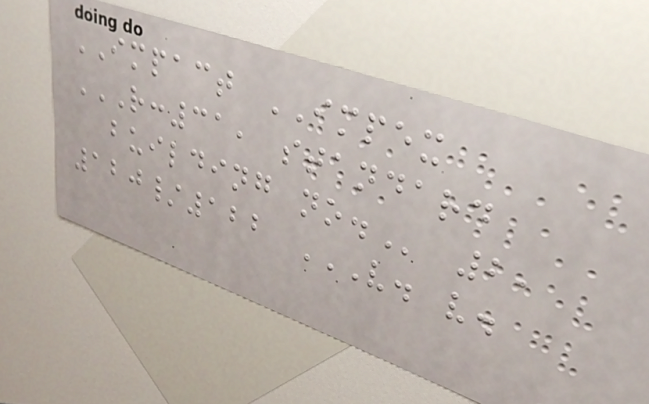IMPACT IMPEX
R:31, STANDARD
BUILDING NO. 2,
120/122 V. V.
